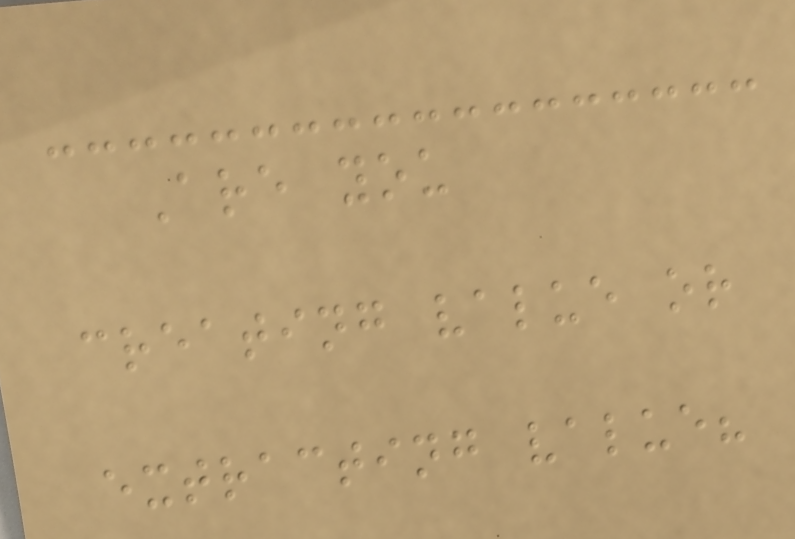Are you
creating value or
extracting value?
